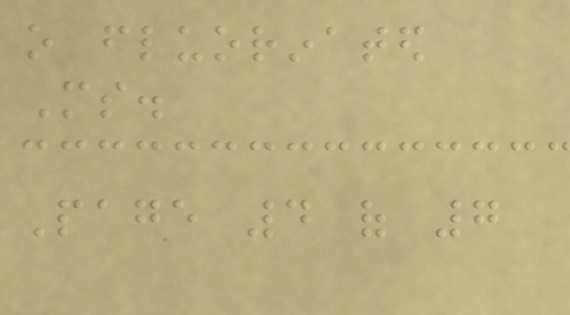o fluorinated
Ms.
Page 4 of 7
